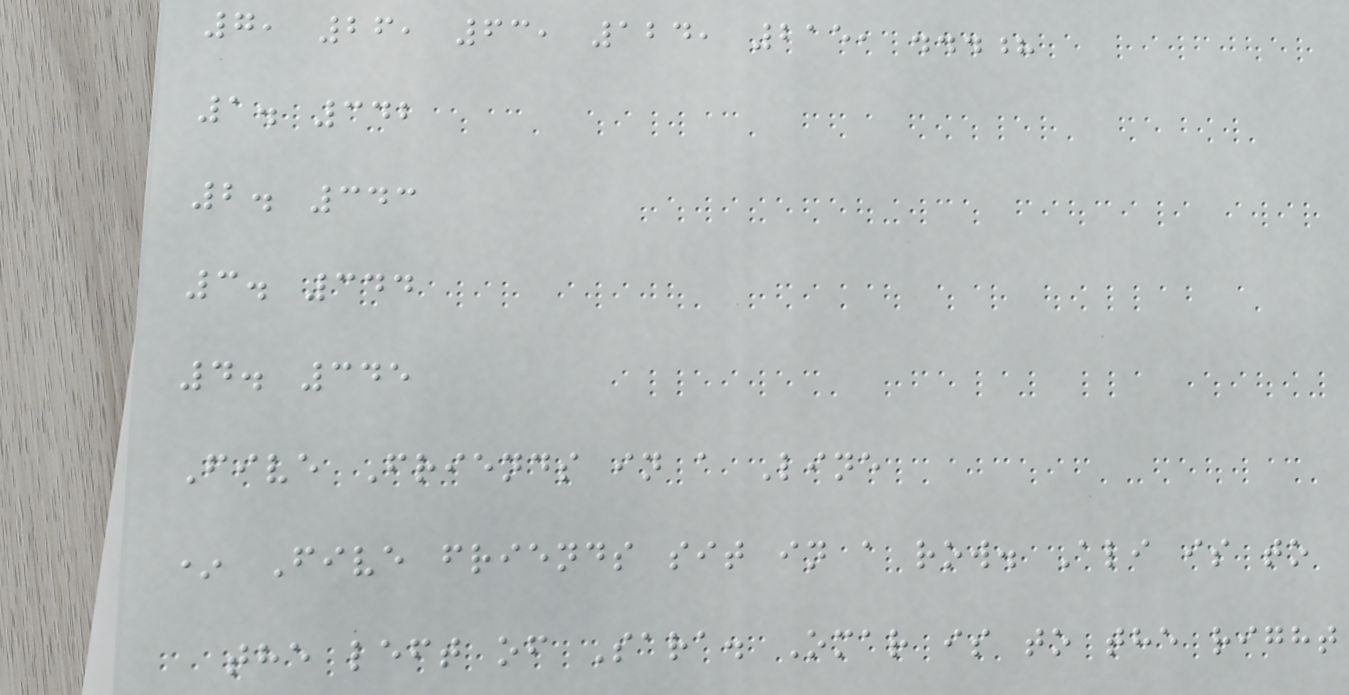7, 26, 63, 124, 215, ...?
1. 342
2. 343
3. 344
4. 345
Five Friends in a Line
* Five friends sit in a row. Ali is to
the left of Sara. Omar is to the right
